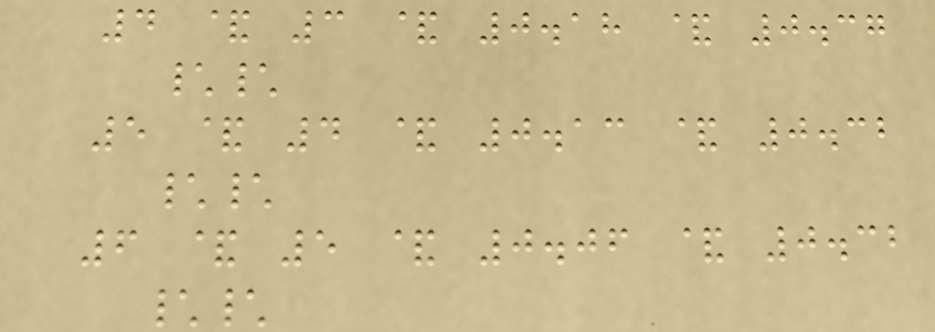4 & 3 & 0.18 & 0.37
\\
5 & 4 & 0.13 & 0.32
\\
6 & 5 & 0.06 & 0.32
\\
